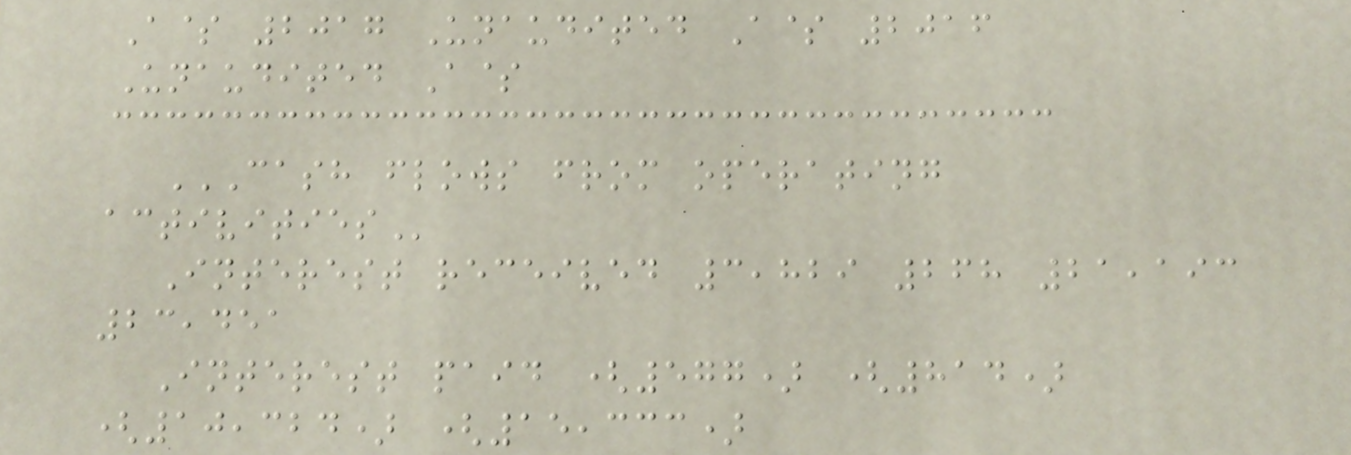A$ 2017 Unaudited A$ 2016
Unaudited A$
CASH FLOWS FROM OPERATING
ACTIVITIES
Interest received 3,829 268 21,193
23,451
Interest paid (577) (814)
(10,324) (15,333)
